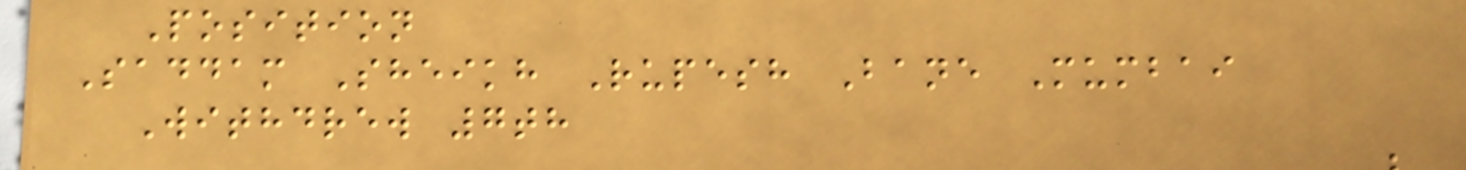Position
Saddam Sheikh Rupesh Bane Mumbai
Withdrew 7th
